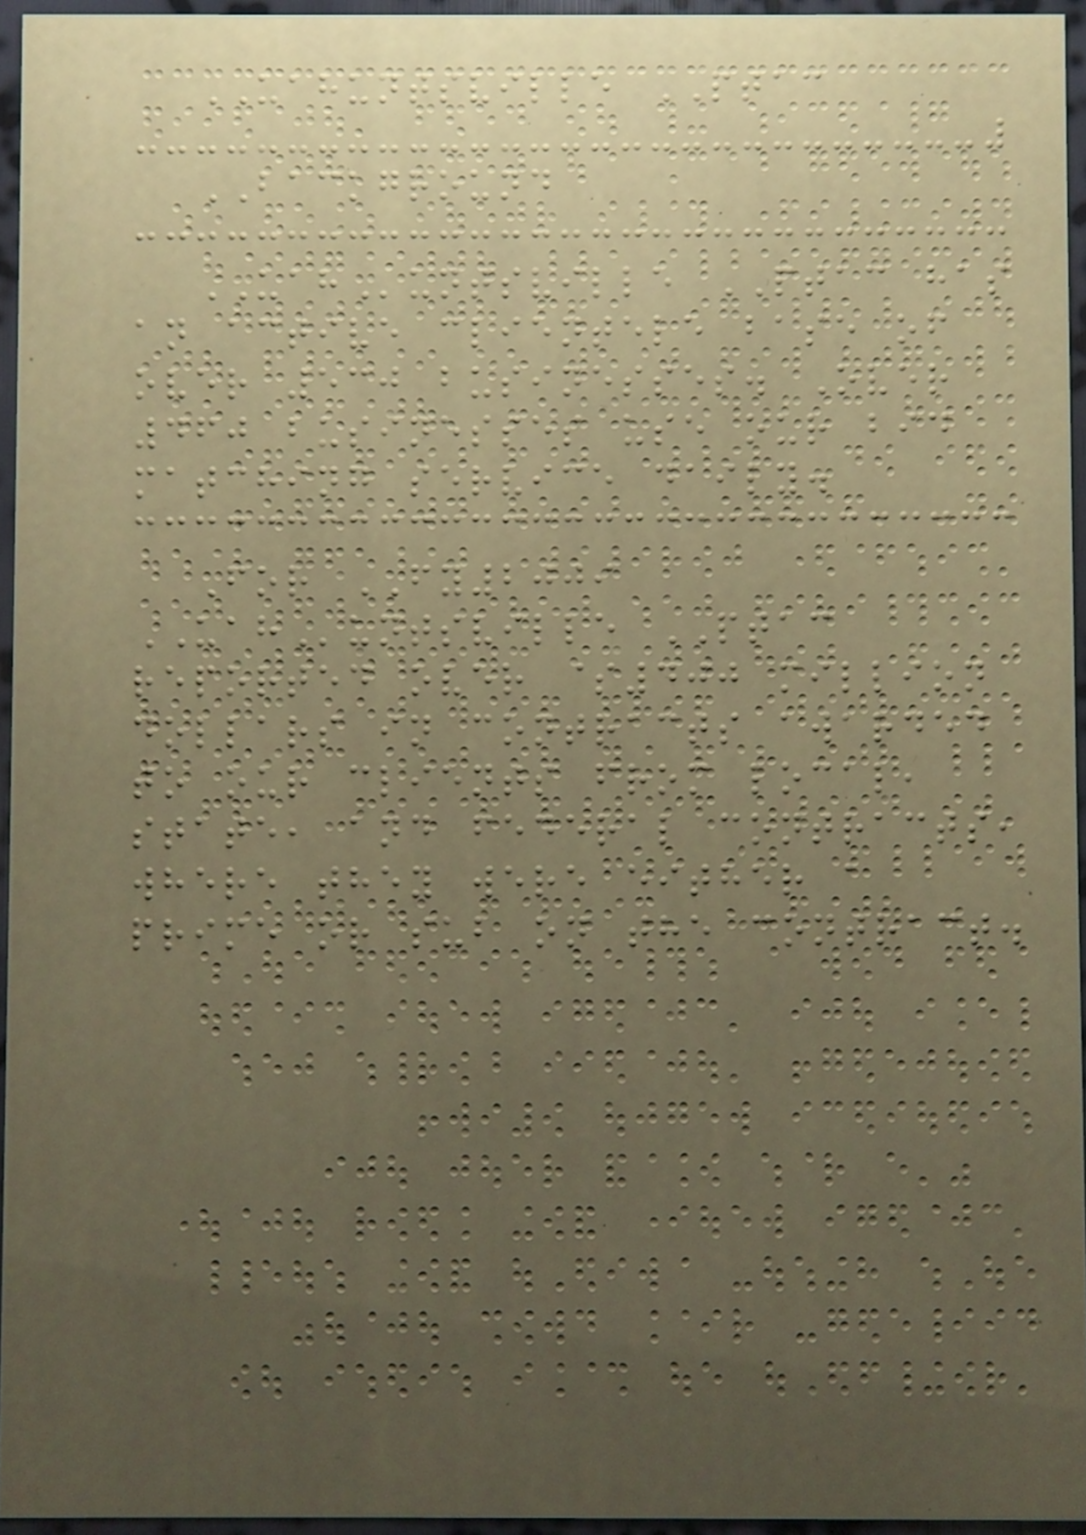UAHUNTSVILLE PTAC
BACKGROUND
UAHuntsville PTAC has
an active clientele base of
over 530 businesses. Over
460 businesses use our bid
matching service daily.
For FY2009
UAHuntsville PTAC
reported over $400 million
dollars in contracts awarded
to our clients from local,
state, and federal contracts,
where they were either a
prime or sub on the contract.
